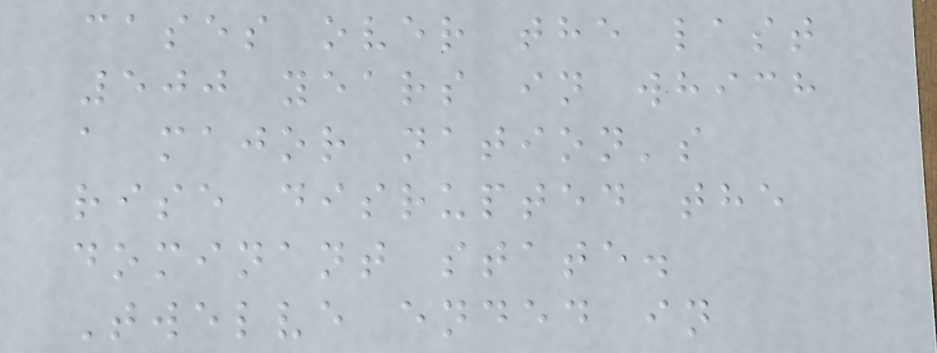cases over the last
500 years in which
a major nation's
rise disrupted the
dominant state.
Twelve ended in
